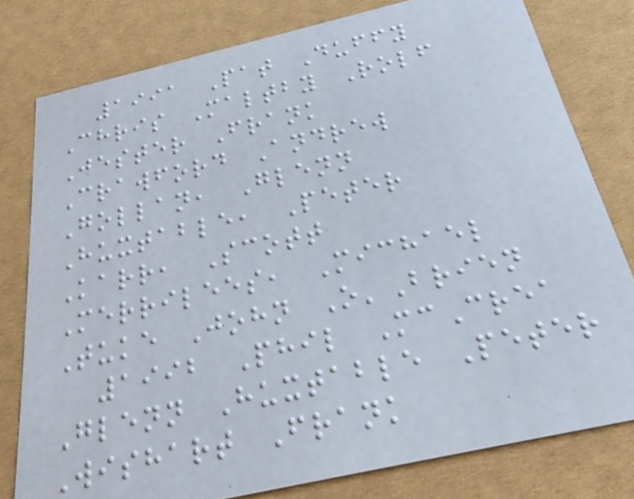1991 Pat Duffy
Chris Maltby Rolf
Jester Frank
Crawford Andrew
Gollan, Glenn
Huxtable, Peter
Karr, Scott
Merrilees, Michael
Tuke John O'Brien
1992 Phil McCrea
Glenn Huxtable Peter
Wishart Frank
